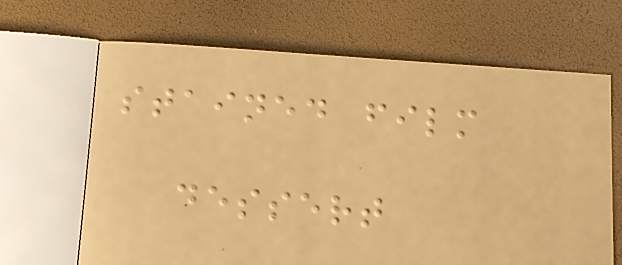stained film
dessert
